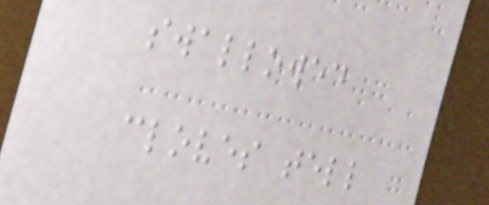swallowed
cloves tell
